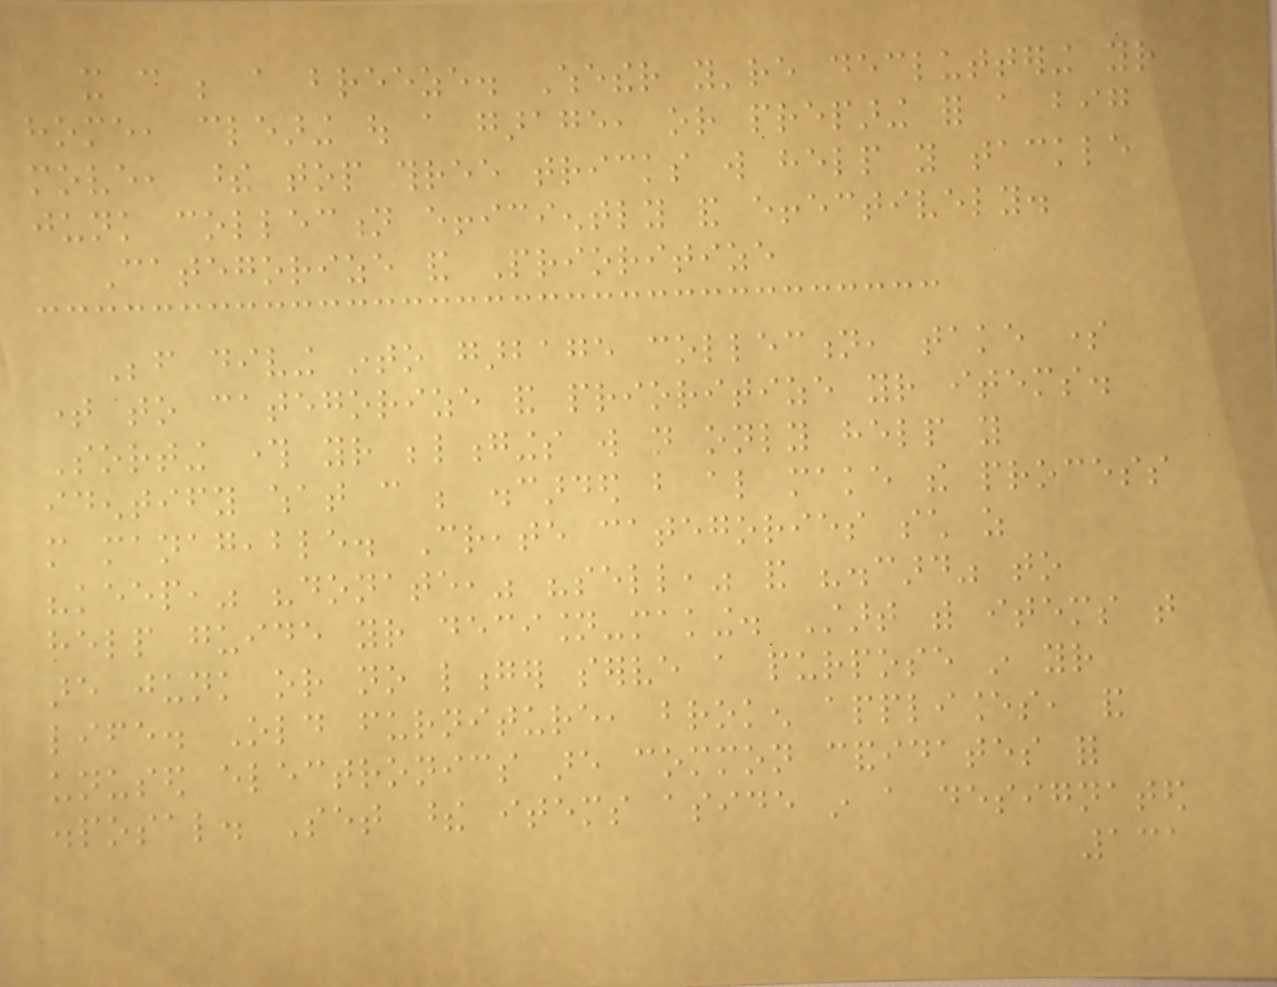it can be a breeze. Whether you're decluttering your
home, clearing out a garage, or preparing for a big
move, these top three tricks will help you tackle
junk collection efficiently and effectively.
Categorize and Prioritize
Before diving into garbage collection, take some
time to categorize and prioritize your items.
Sorting through your belongings will not only help you
identify what can be discarded but also make the process
more manageable. Create categories such as
"keep," "donate," "sell," and "discard" to
help guide your decision-making. Start with items that
are junk or no longer serve a purpose in your
life. Old furniture, broken appliances, and
unused electronics are common candidates for
disposal. Set these items aside in a designated
131
